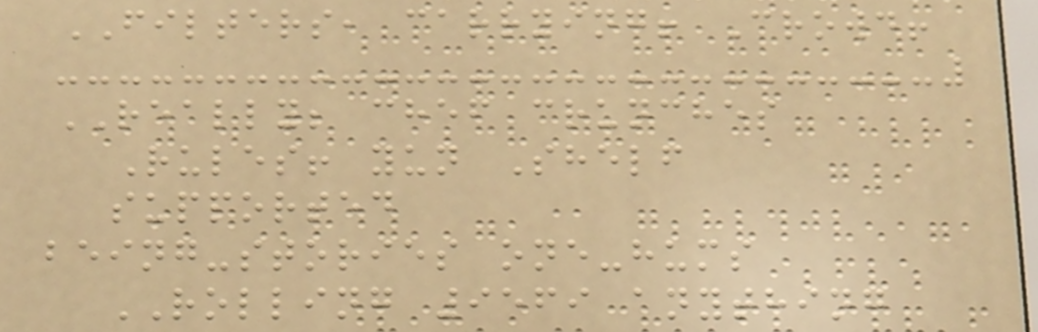FILTERS, carrying! Crowd!
REALLY; chef crunches
Rules! yun Shelf
supported
being-stories one-hums
ROLLING 9569 anything
